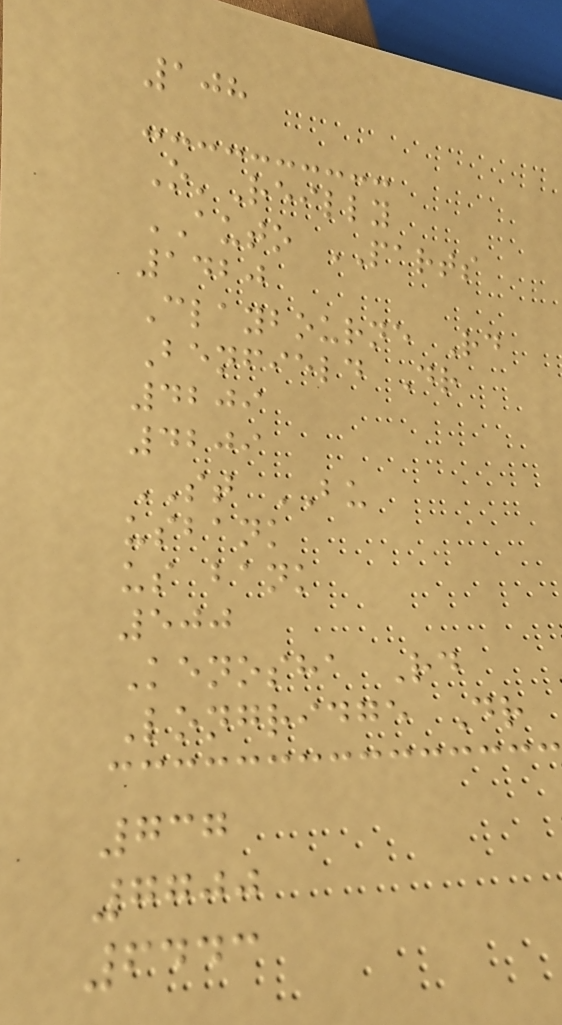108
O'Reilly
AUTO PARTS
1420
Claybourne Rd
Benfield Dr
4209
4209
ST BU
usbank
us bank
500
Kenosha Rd
Longridge Dr
737
7700
6443
